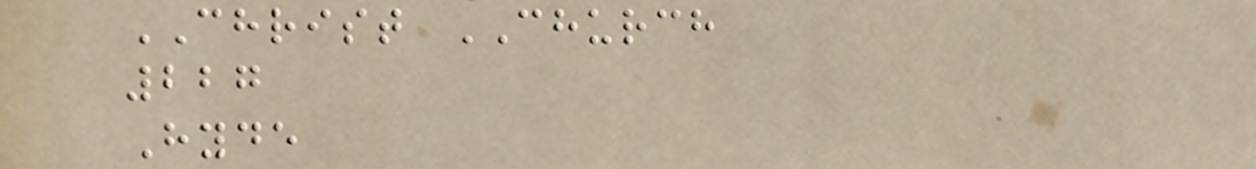CHRIST CHURCH
227
Hyde
